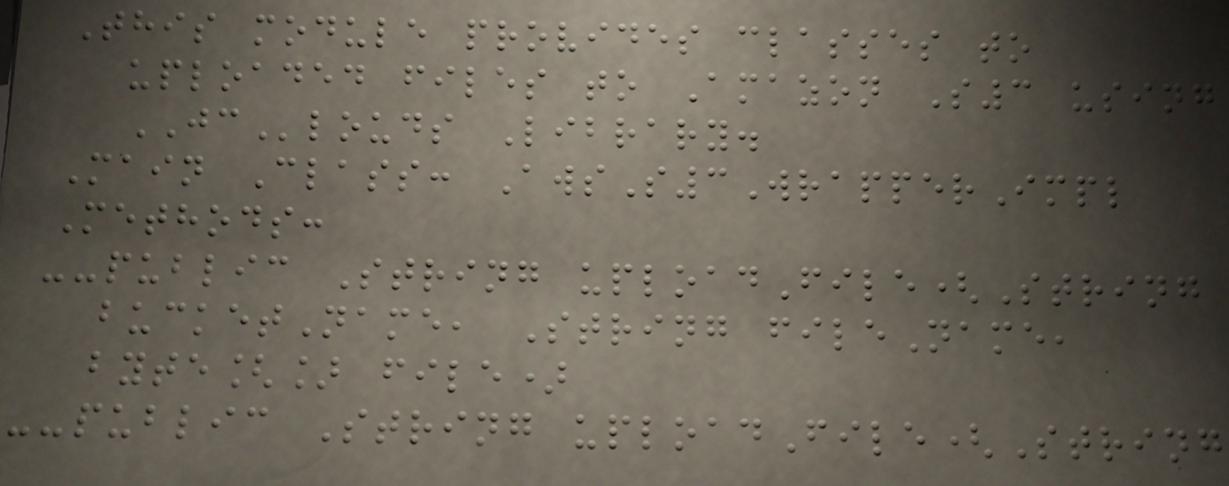This module provides classes to
uploaded files to Amazon S3 using
JClouds Library.
Main Class: AwsS3WrapperImpl
Methods:
--public String uploadFile(String
bucketName, String fileName,
byte[] file)
--public String uploadFile(String
